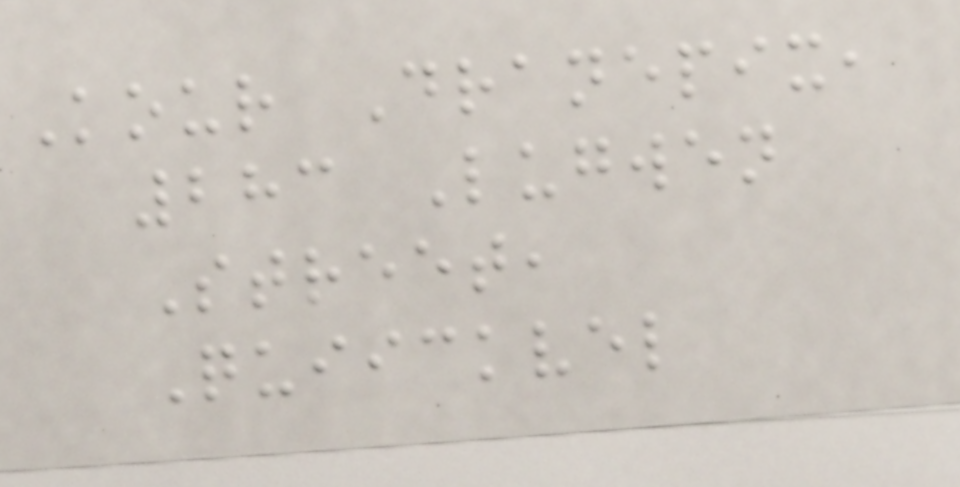Kour Dranepix,
283 Lugwen
Street,
Quiickvel
